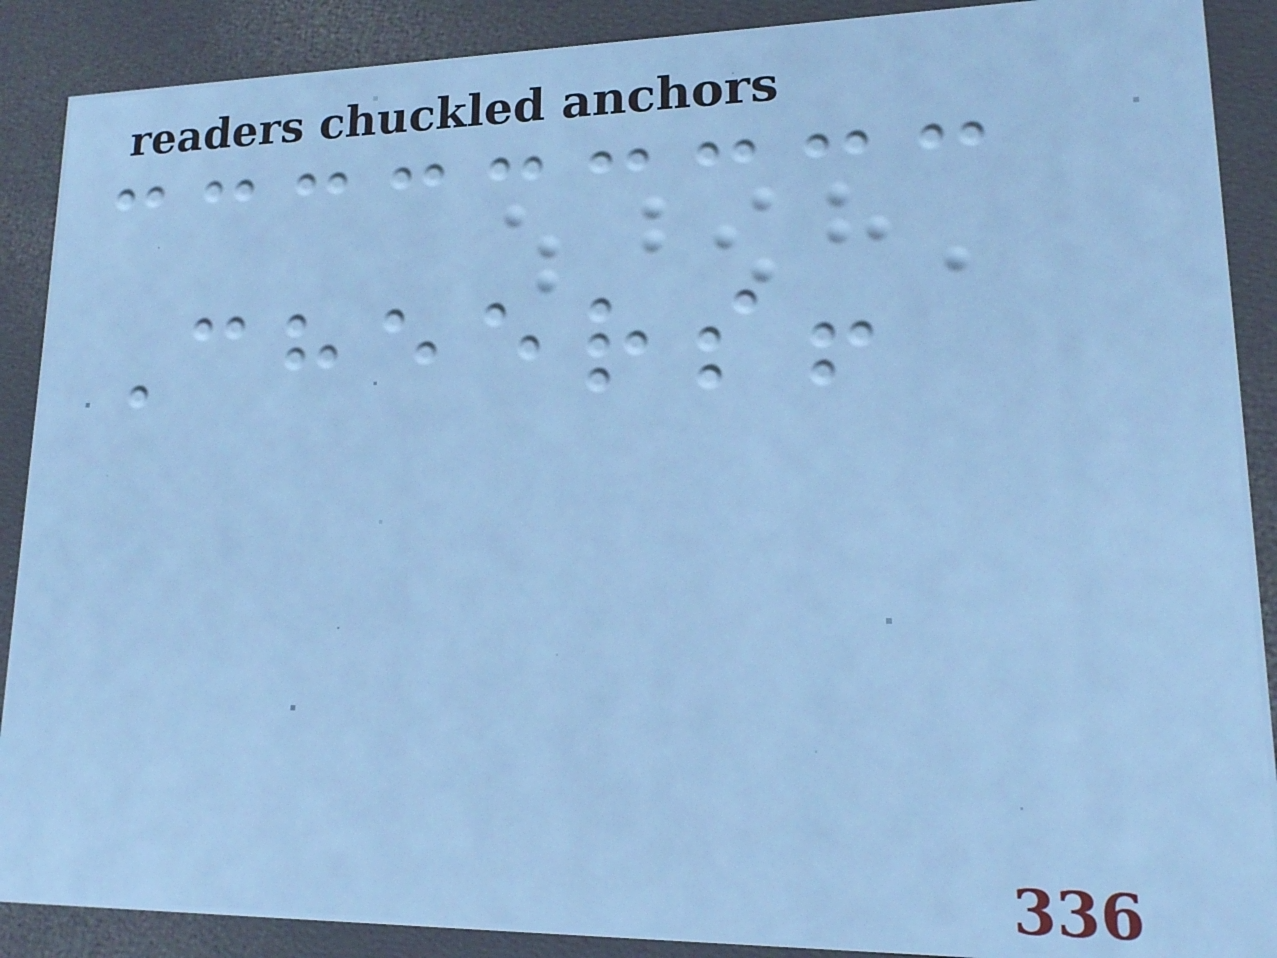Cheers!
